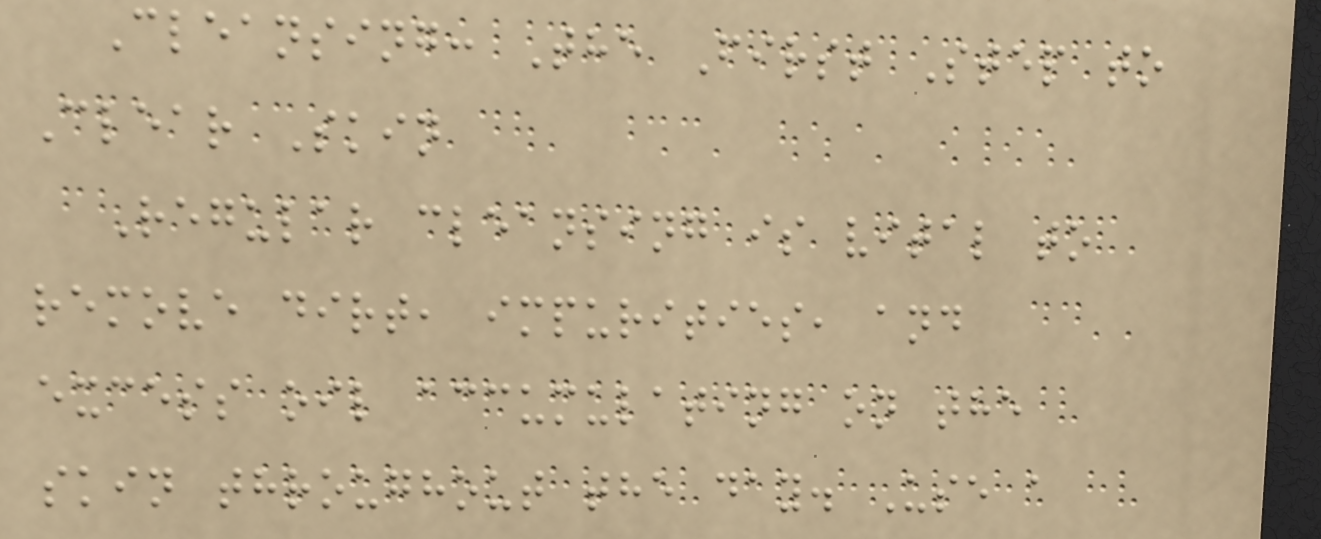Cleansing: The First Step to
Clear Skin
Regular cleansing is vital to
remove dirt, impurities, and
excess oil accumulating on the
skin throughout the day. Use a
